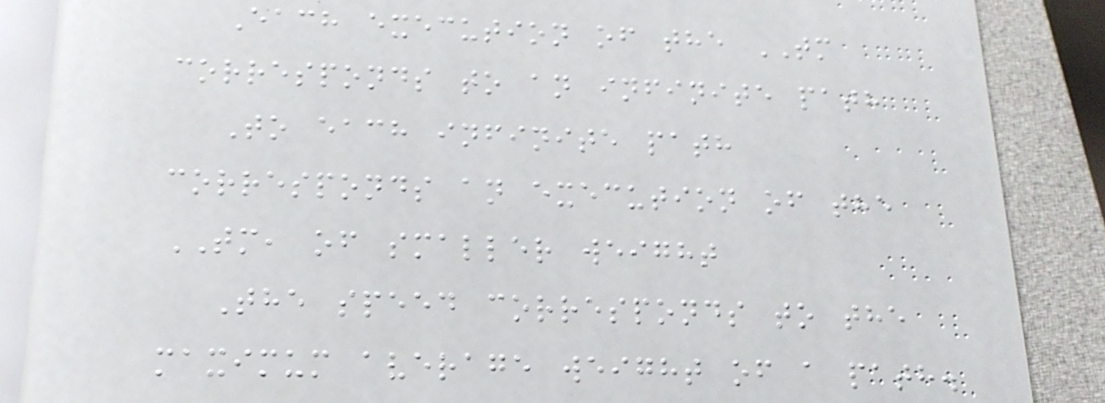Each execution of the TM
corresponds to an infinite path
To each infinite path
corresponds an execution of the
TM, of smaller weight
The speed corresponds to the
maximum average weight of a path.
